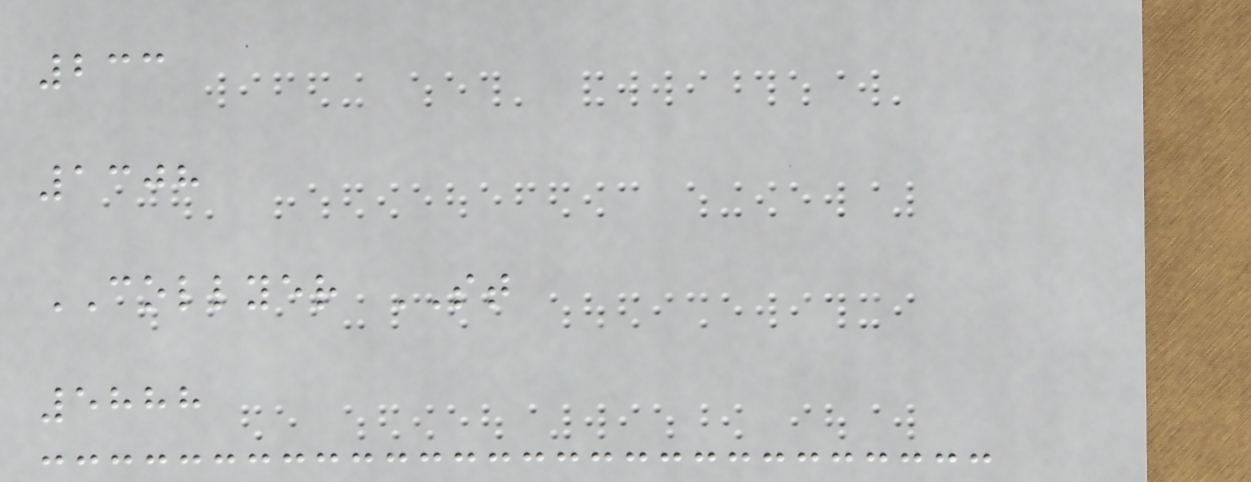233
1308
COLLYER ST
5888
